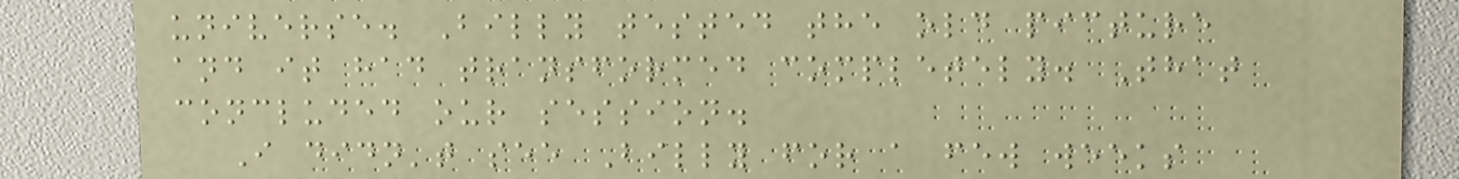universe. Billy tested the old picture
and it had transformed completely. That
concluded our session.
I didn't see Billy for a few weeks
